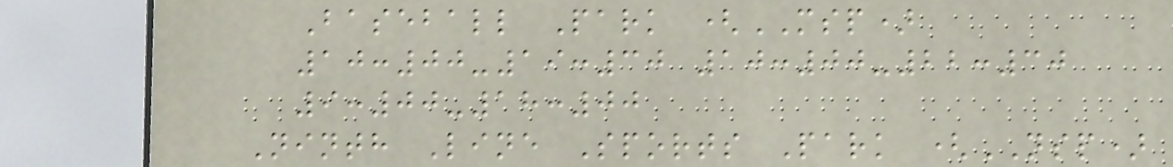Baseball Park (MSP)
10:00-19:30 10:00-22:30
9:00-18:00
Ninth Line Sports Park (NSP)
